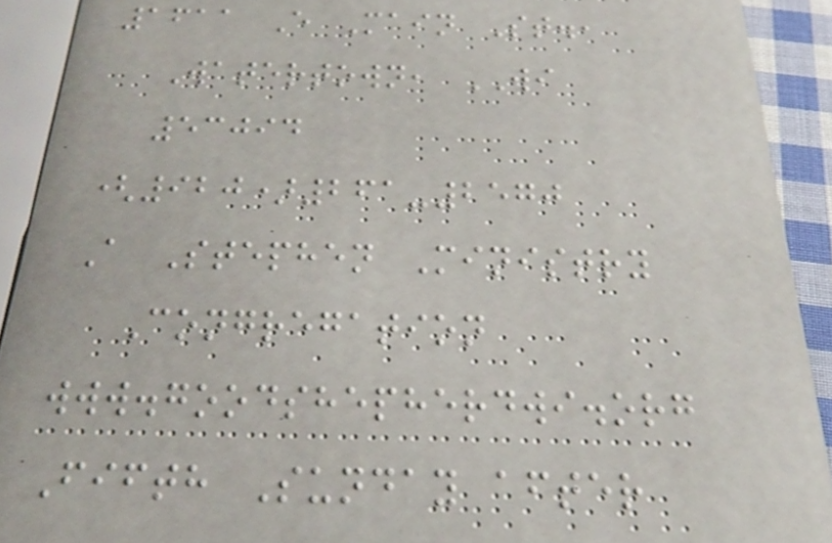1611 E Main St.,
Watertown, WI
53094
(920)261-2570
A Stephen Ministry
Congregation
www.goodshepherdwi.org
Fifth Sunday after
